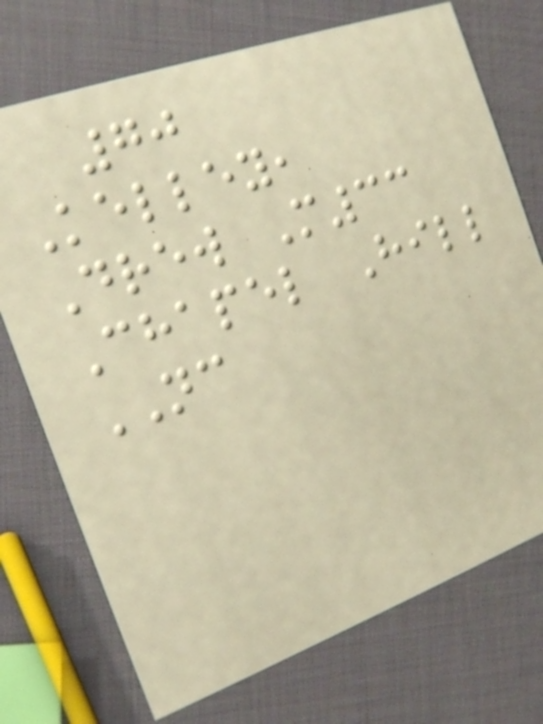70
Kelley,
Drew M33
Chapel Hill
NC
